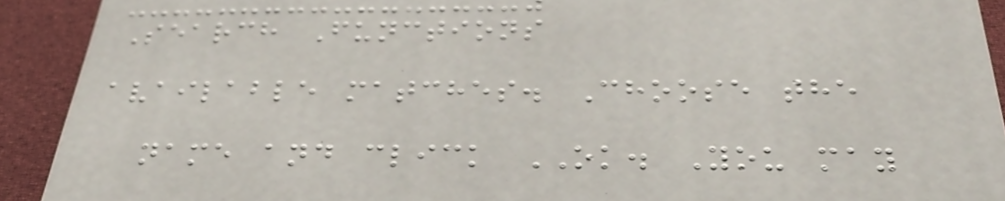Search Functions
available matches. Choose the
name and click OK. You may
